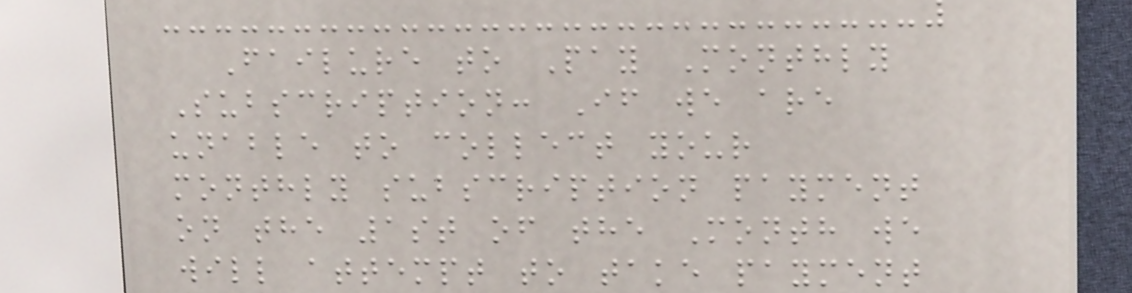Failure to Pay Monthly
Subscription: If we are
unable to collect your
monthly subscription payment
on the 1st of the Month we
will attempt to take payment
